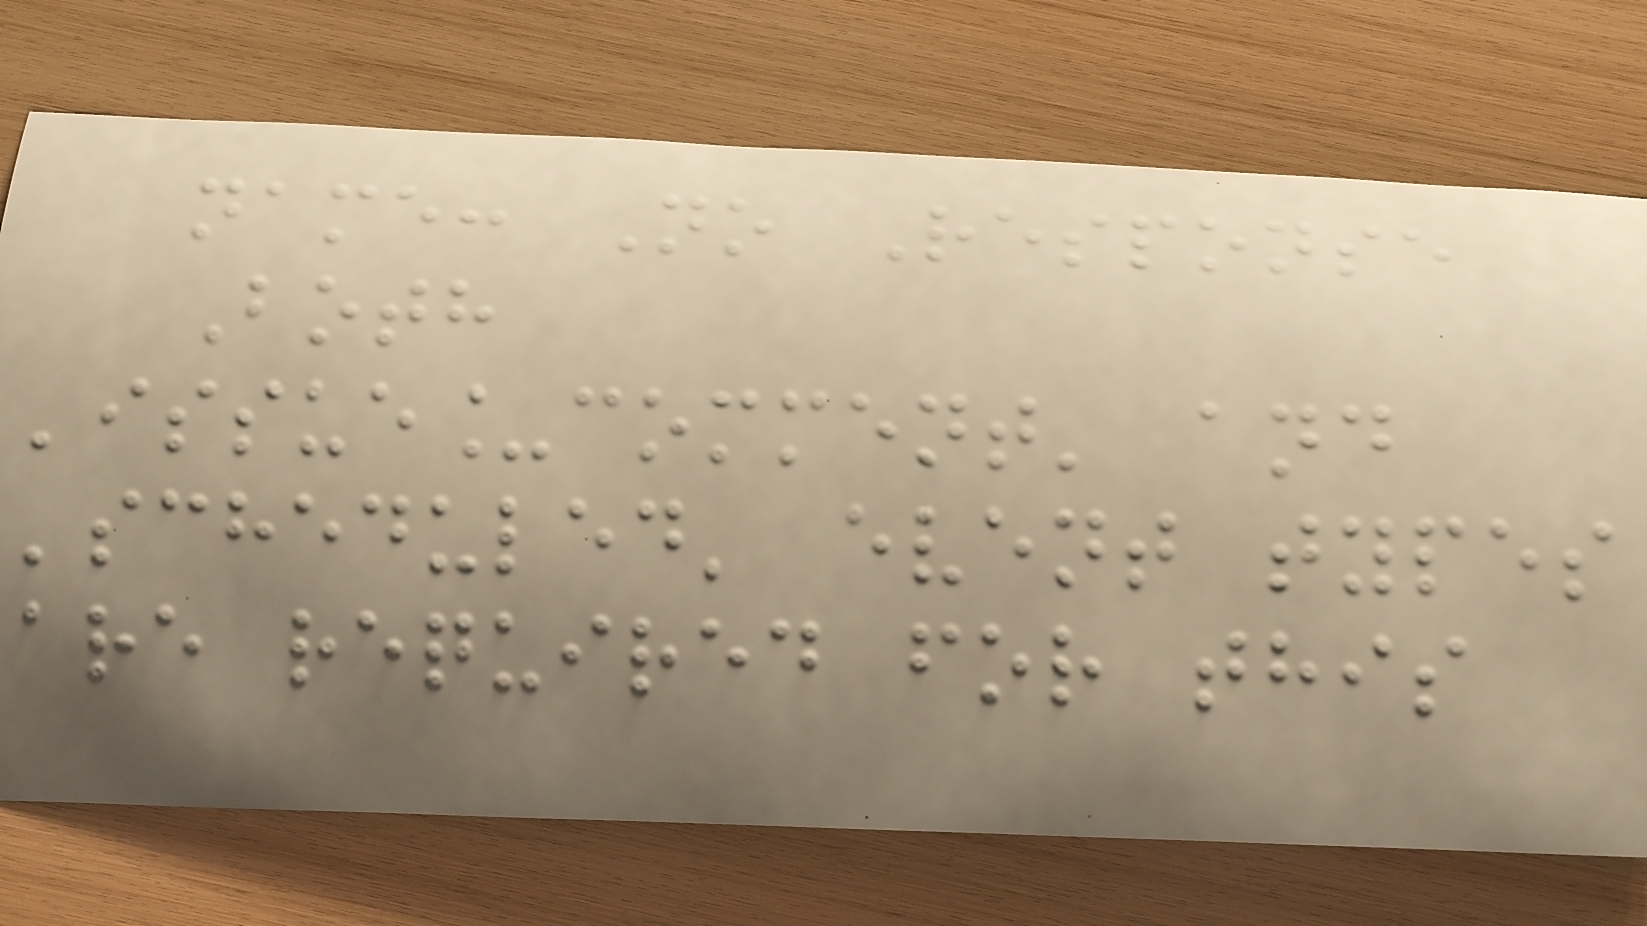name: No Response
Both
'issue_comment' and
'scheduled' event types
are required for this
